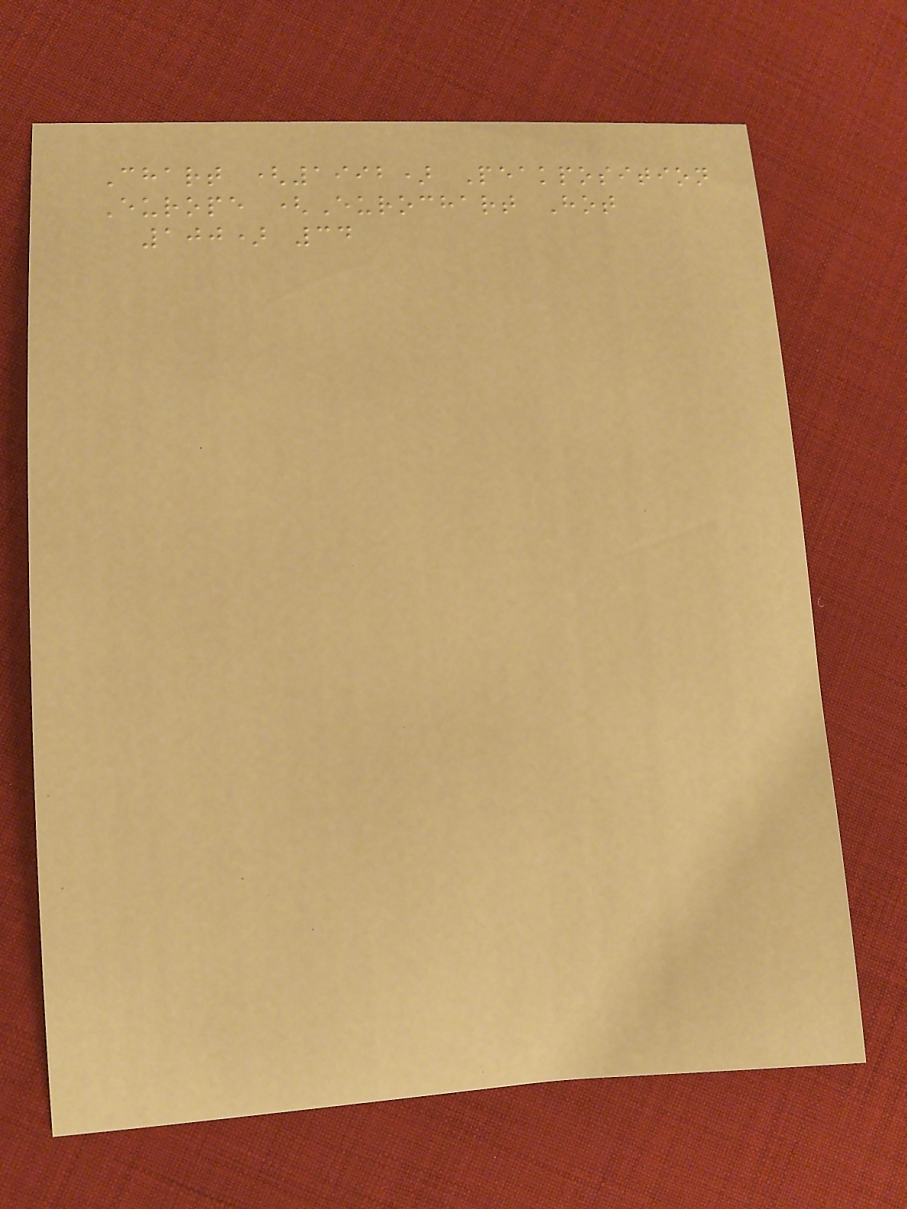Chart (1992) Peakposition
Europe (Eurochart Hot
100) 34
